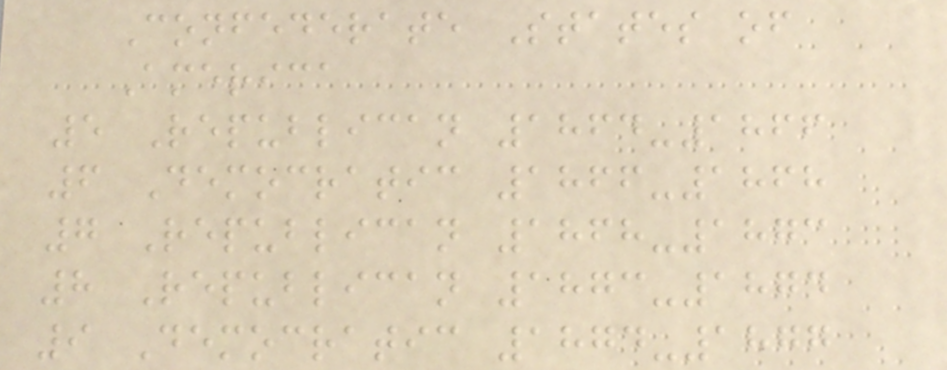Confederate States of
America
5 Republican 1864-1866
6 Democratic 1866-1868
7 Republican 1868-1873
8 Republican 1873-1874
9 Democratic 1874-1877
